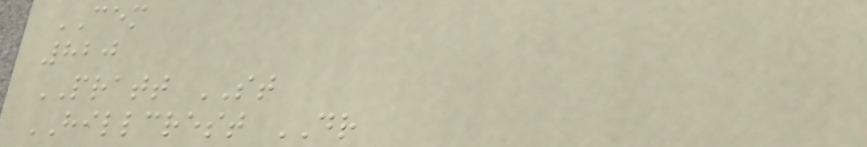CEM
820
PRATT ST
HILLCREST DR
